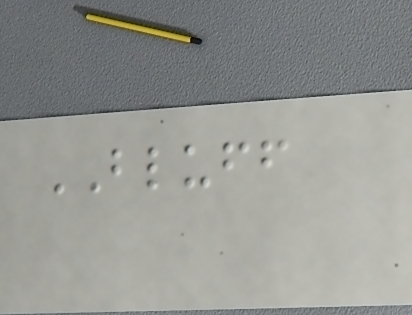BLUFF
